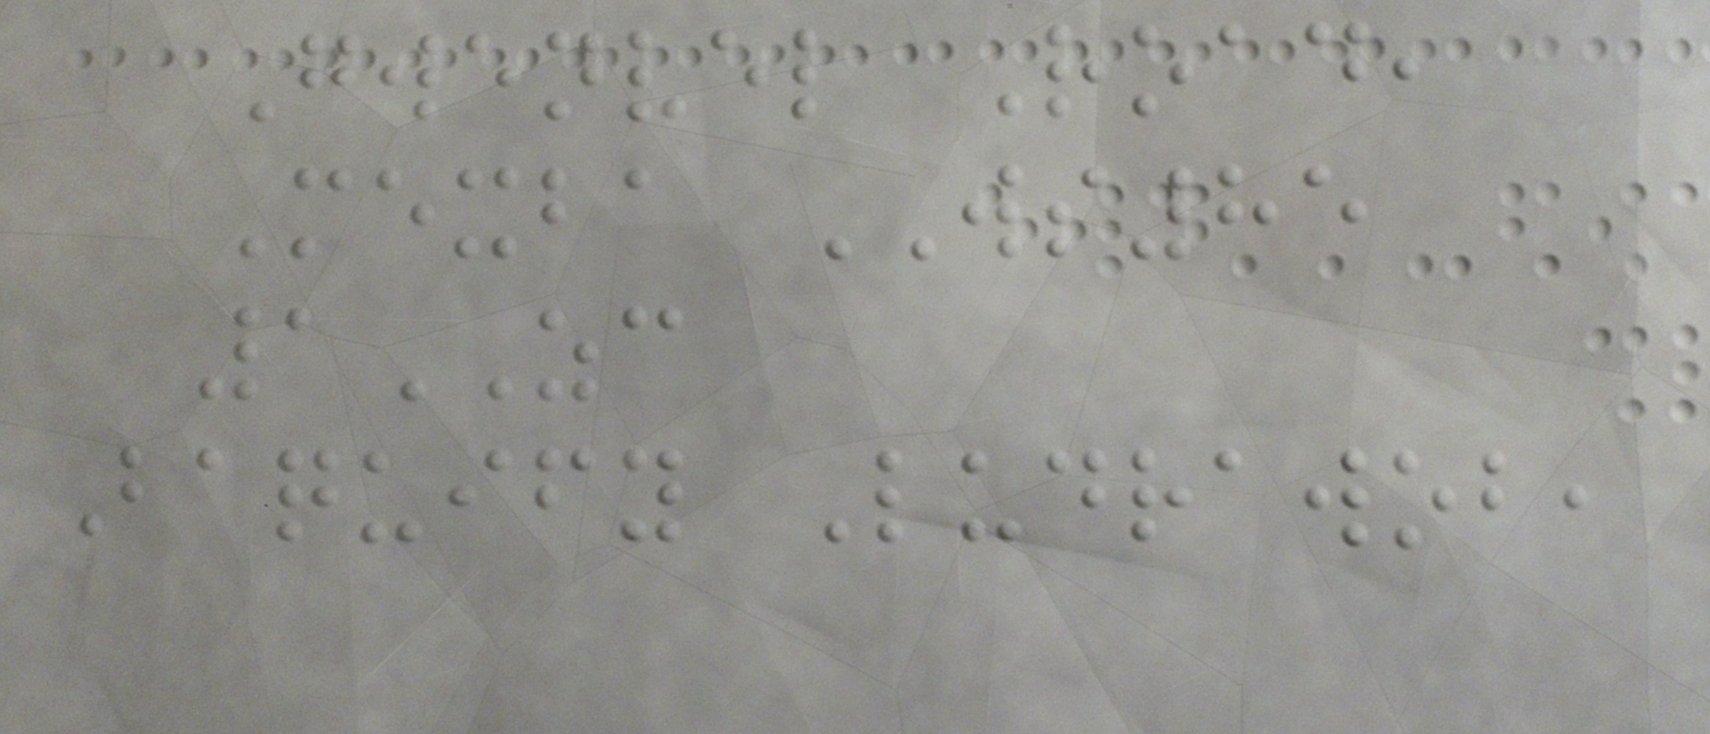Gwenvel Road,
Mexba WS85
1ZC
Baquify Ludrawob,
